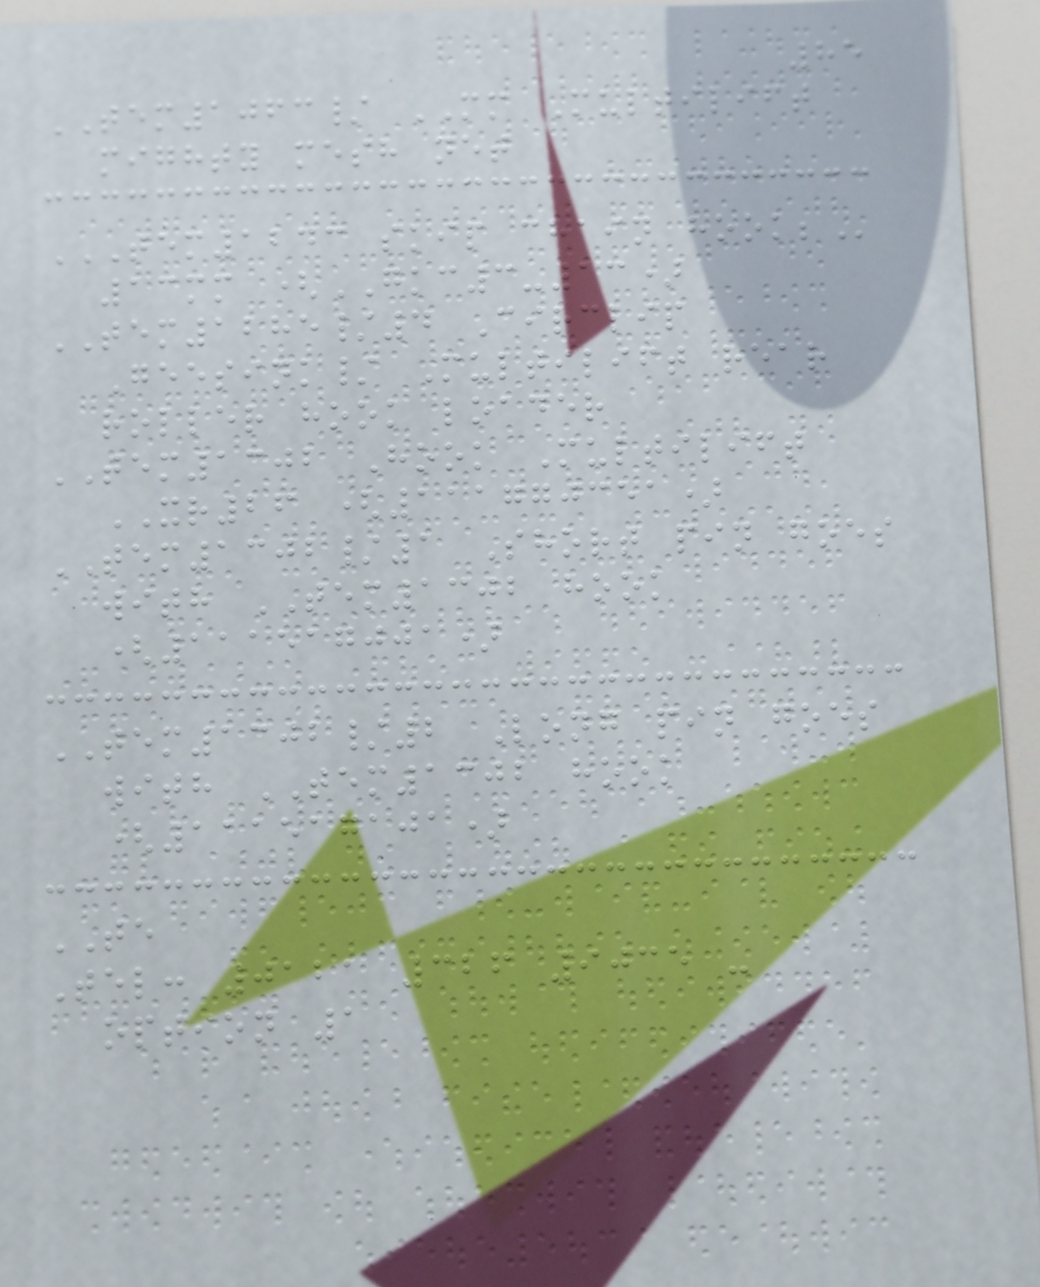85
TEM1063/ MM Multilift
mighty mesh net
TEM1243 SKIP CHAIN HOOK;
13mm (GKC3-13)
TEM1285/4 Circlip
Geesink/ Multilift rear
roller hook loader
TEM1302 Hook Multilift
XR26 (111770351)
TEM1302/1 Short pin goes
with TEM1302 hook
(111517001)
TEM1302/2 Long pin goes
with TEM1302 hook
(111517101)
TE
Tel: 0121 326 9035 -
option 1
